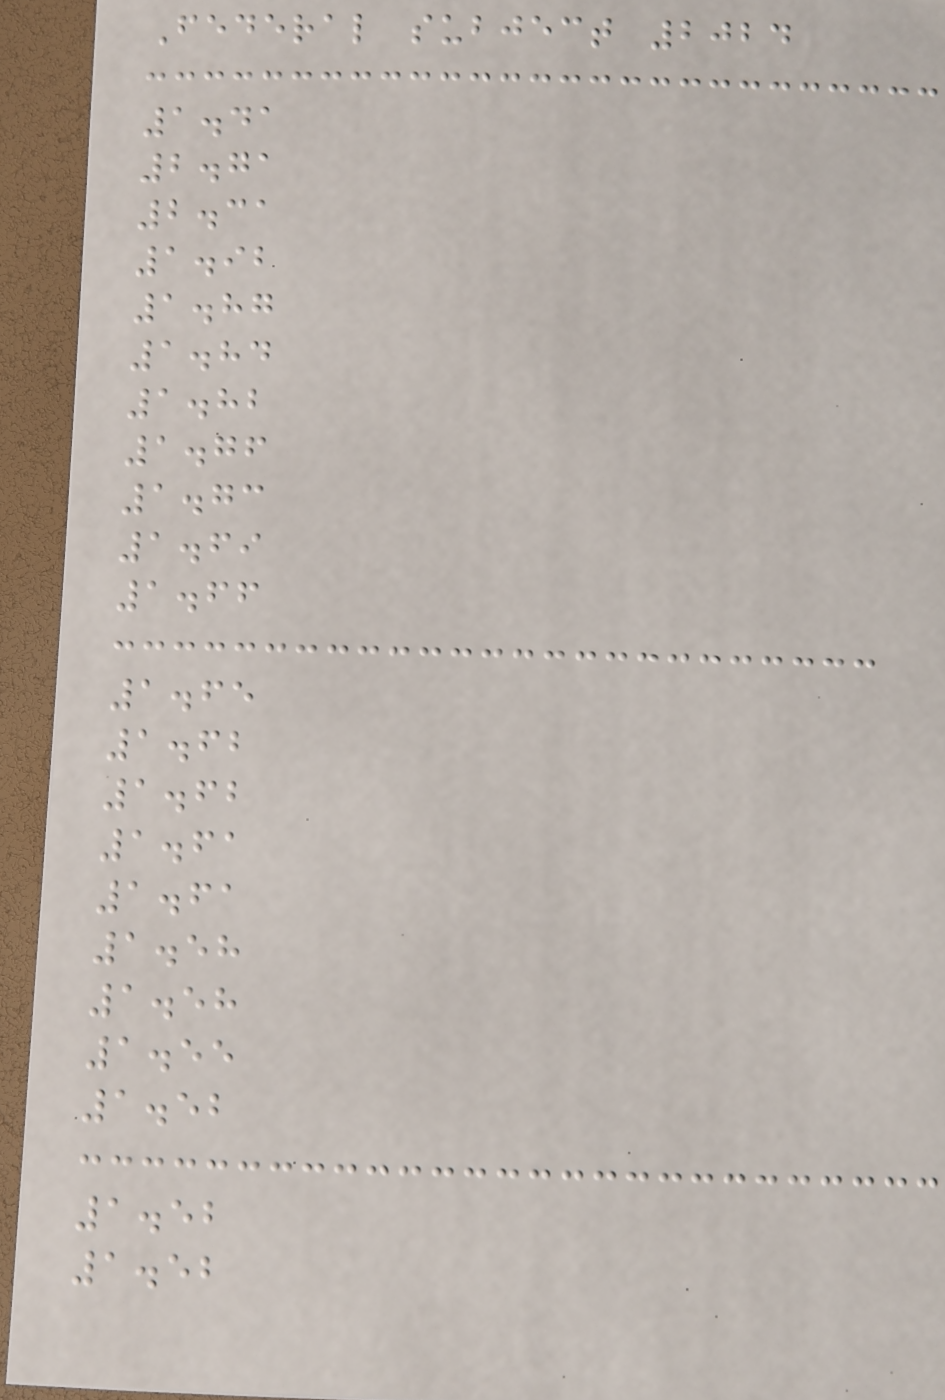Federal subject 2024
1.41
2.71
2.31
1.92
1.87
1.84
1.82
1.76
1.73
1.69
1.66
1.65
1.62
1.62
1.61
1.61
1.58
1.58
1.55
1.52
1.52
1.52
